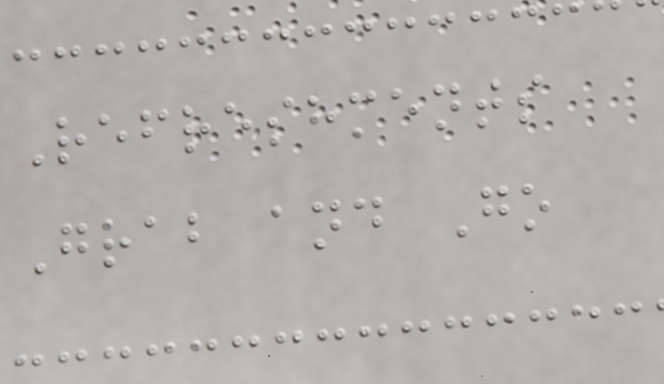Refreshments
Grab and Go
